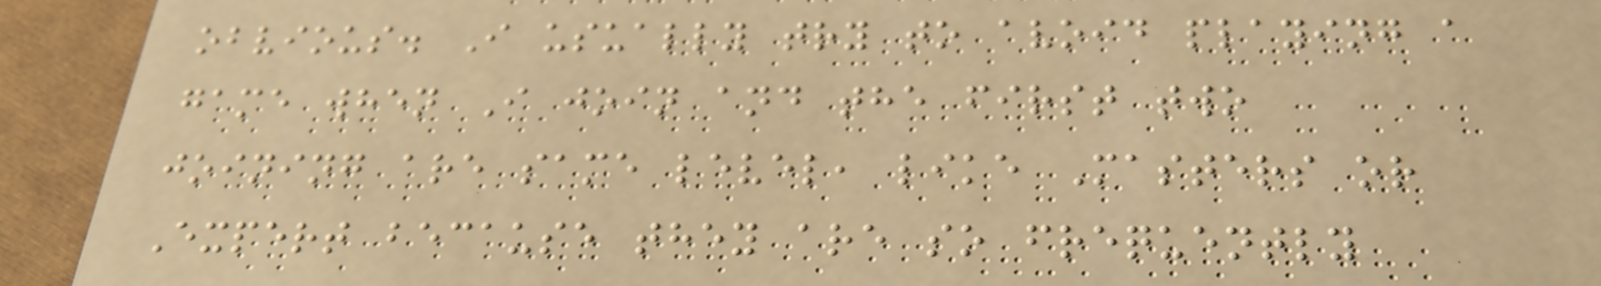obvious. I usually try to avoid playing a
game when I join and the first two
joining are same level, like Masters or
Expert because they are so frequently
